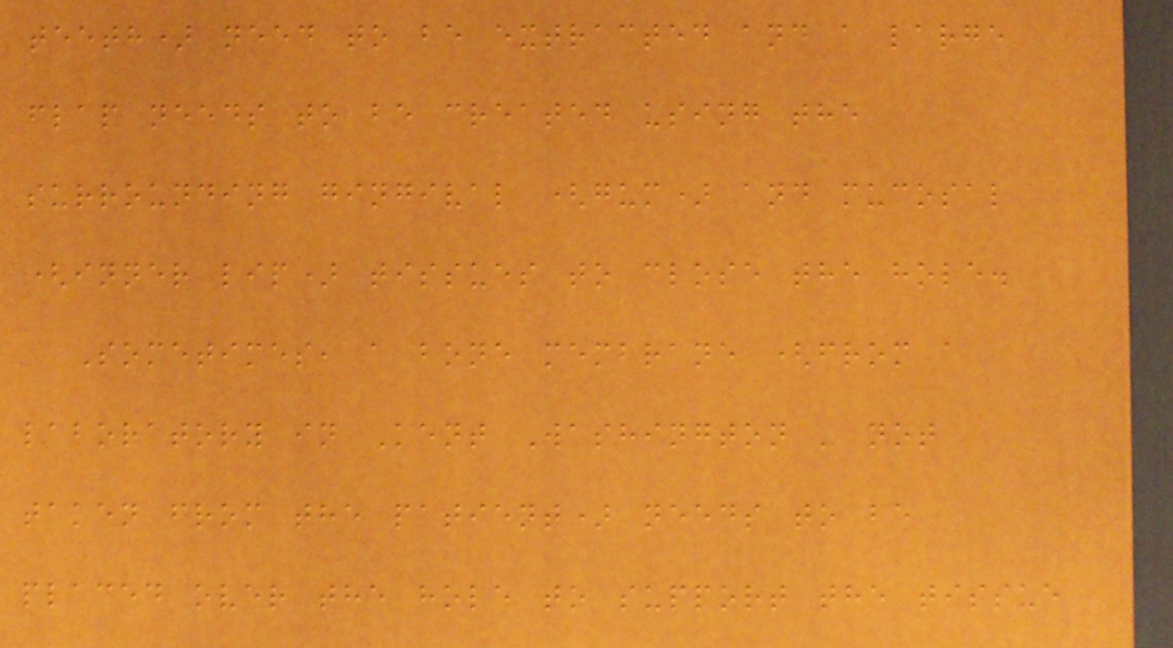teeth) need to be extracted and a large
flap needs to be created using the
surrounding gingival (gum) and mucosal
(inner lip) tissues to close the hole.
Sometimes, a bone membrane (from a
laboratory in Kent Washington - not
taken from the patient) needs to be
placed over the hole to support the tissue
